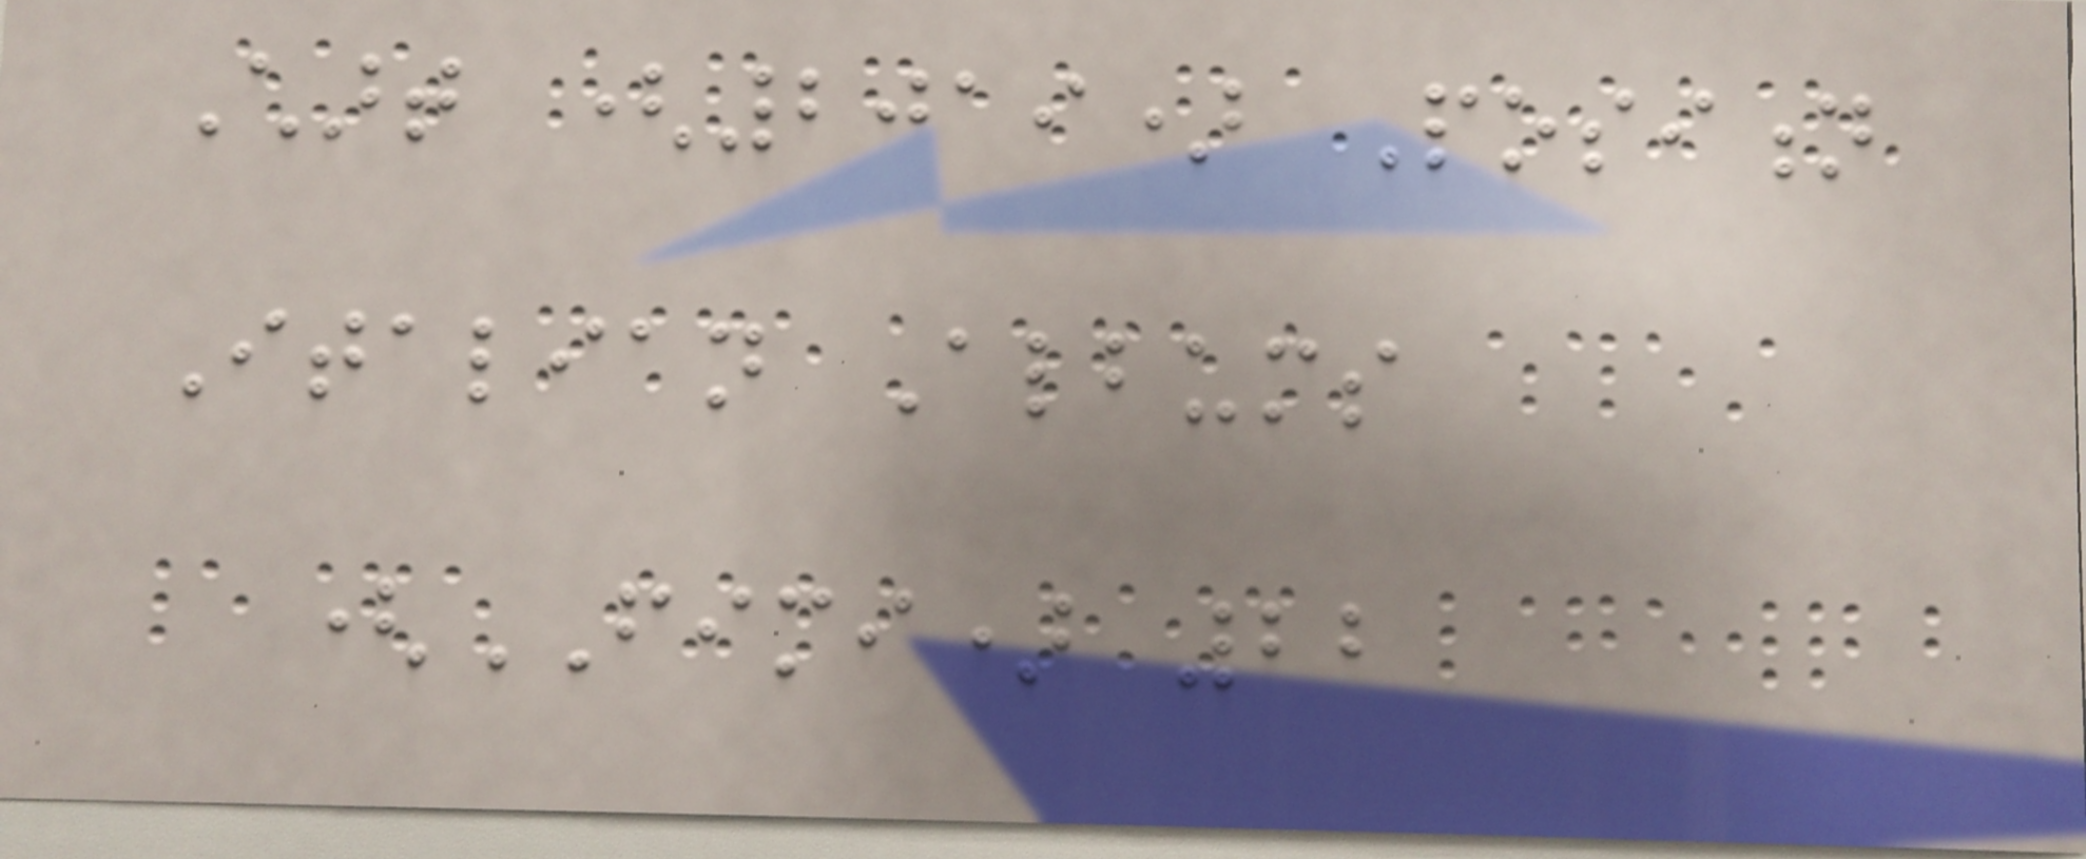Chart (2019) Position
Italian Albums
(FIMI) 22
